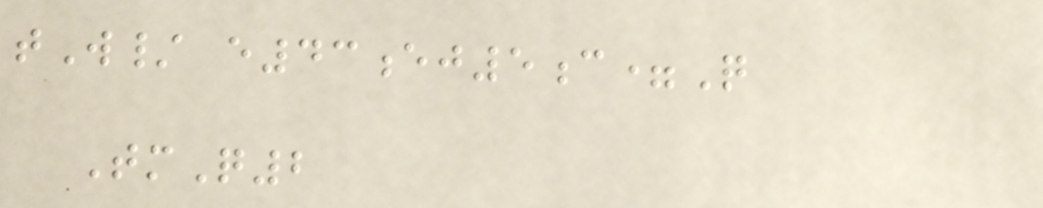tW/ e43ej5c=Q
TmQ2
